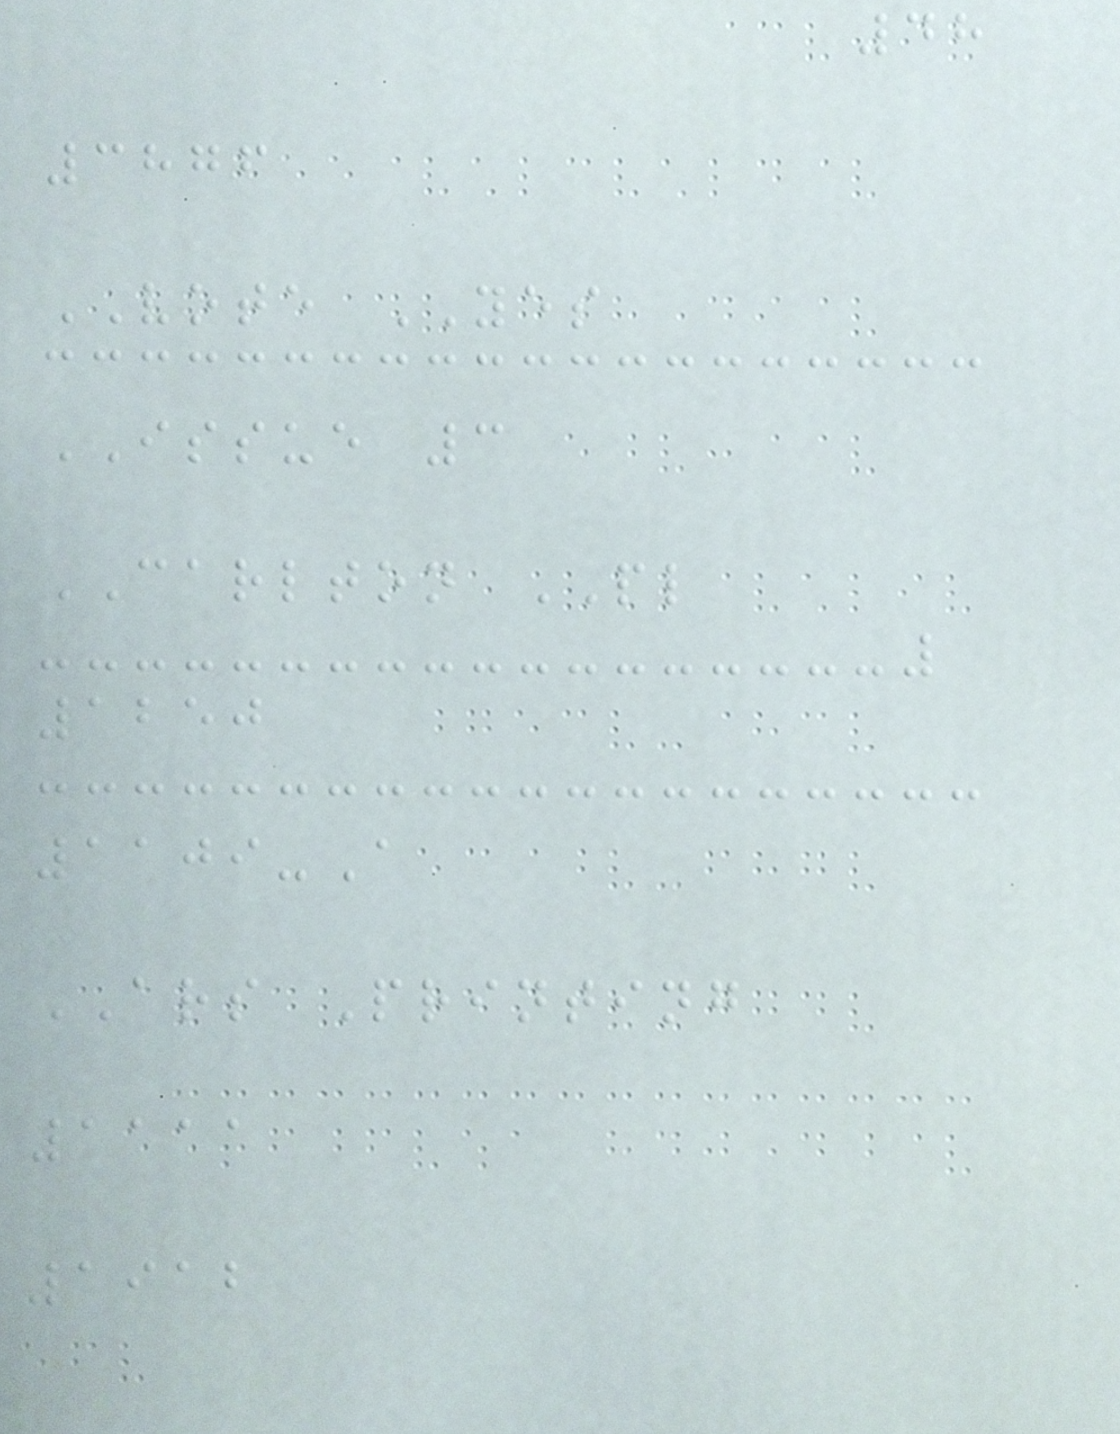48
3876
VOTE YES
ISSUE 3
CARLTON PL
1250
1109-A
ARS Printing
1111
1912
